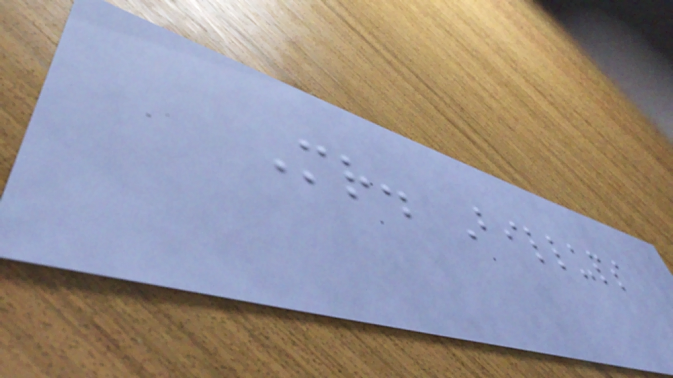Mr. Billups
